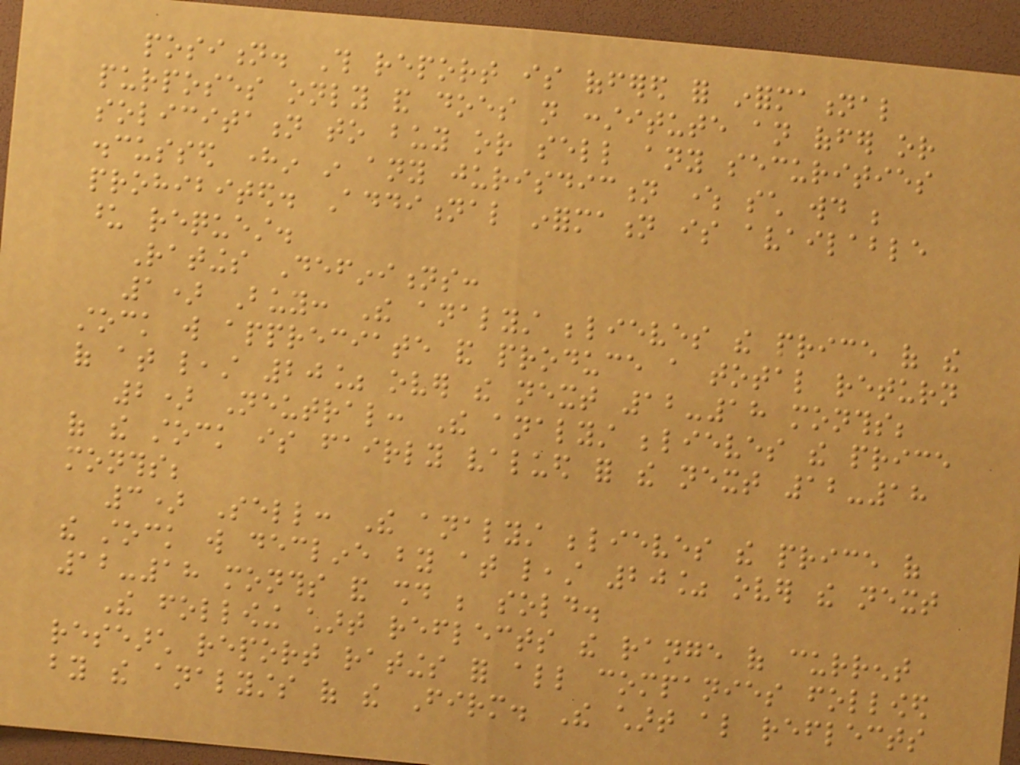position. This report is offered for informational
purposes only and does not constitute an offer or
solicitation to buy or sell any securities
discussed herein in any jurisdiction where such would be
prohibited. Additional information is available
upon request.
Ratings Definitions:
1) Buy: The analyst believes the price of the
stock will appreciate and produce a total return
of at least 20% over the next 12-18 months;
2) Neutral: The analyst believes the price
of the stock is fairly valued for the next 12-18
months;
3) Sell: The analyst believes the price of
the stock will decline by at least 20% over the next
12-18 months and should be sold.
The following chart reflects the range of current
research report ratings for all companies followed
by the analysts of the Firm. The chart also reflects
